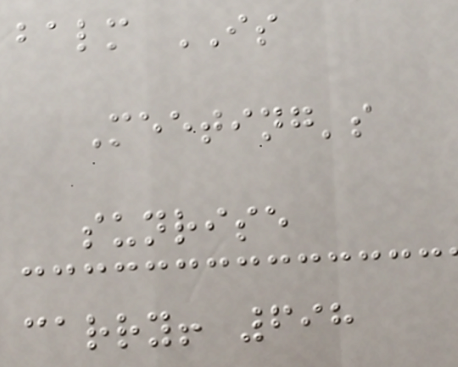balm IS
Meeting's
sunrise
carry! 698
